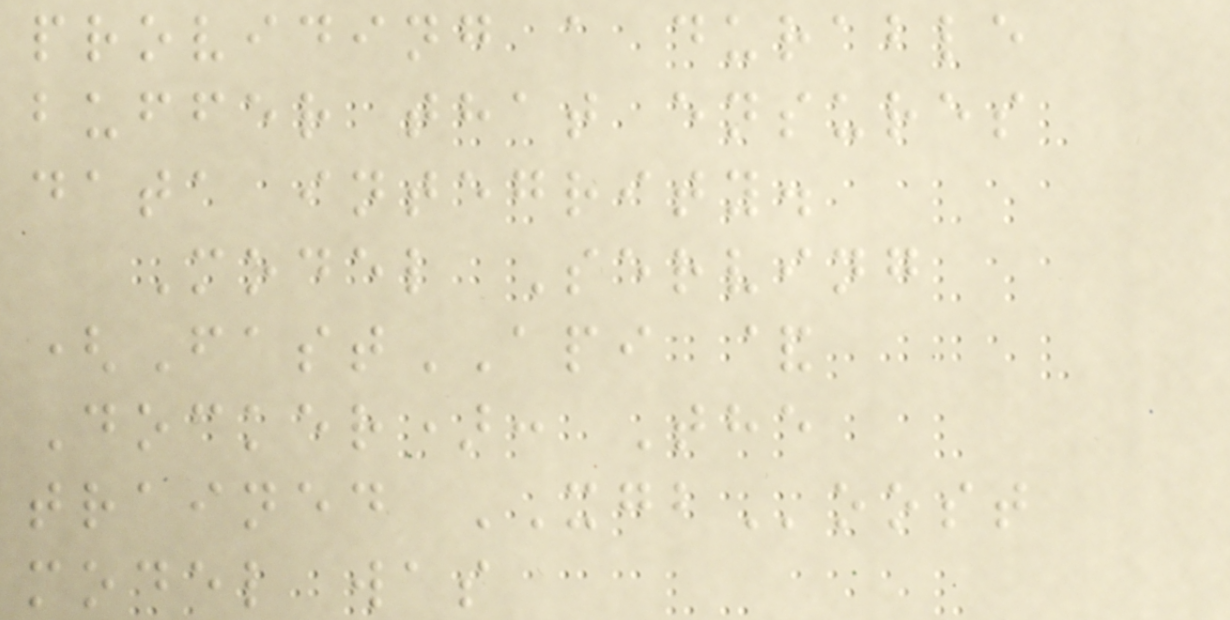providing a durable
buffer that ensures
data integrity.
Model Serving
(FastAPI &
Docker): The
trained XGBoost
model was
